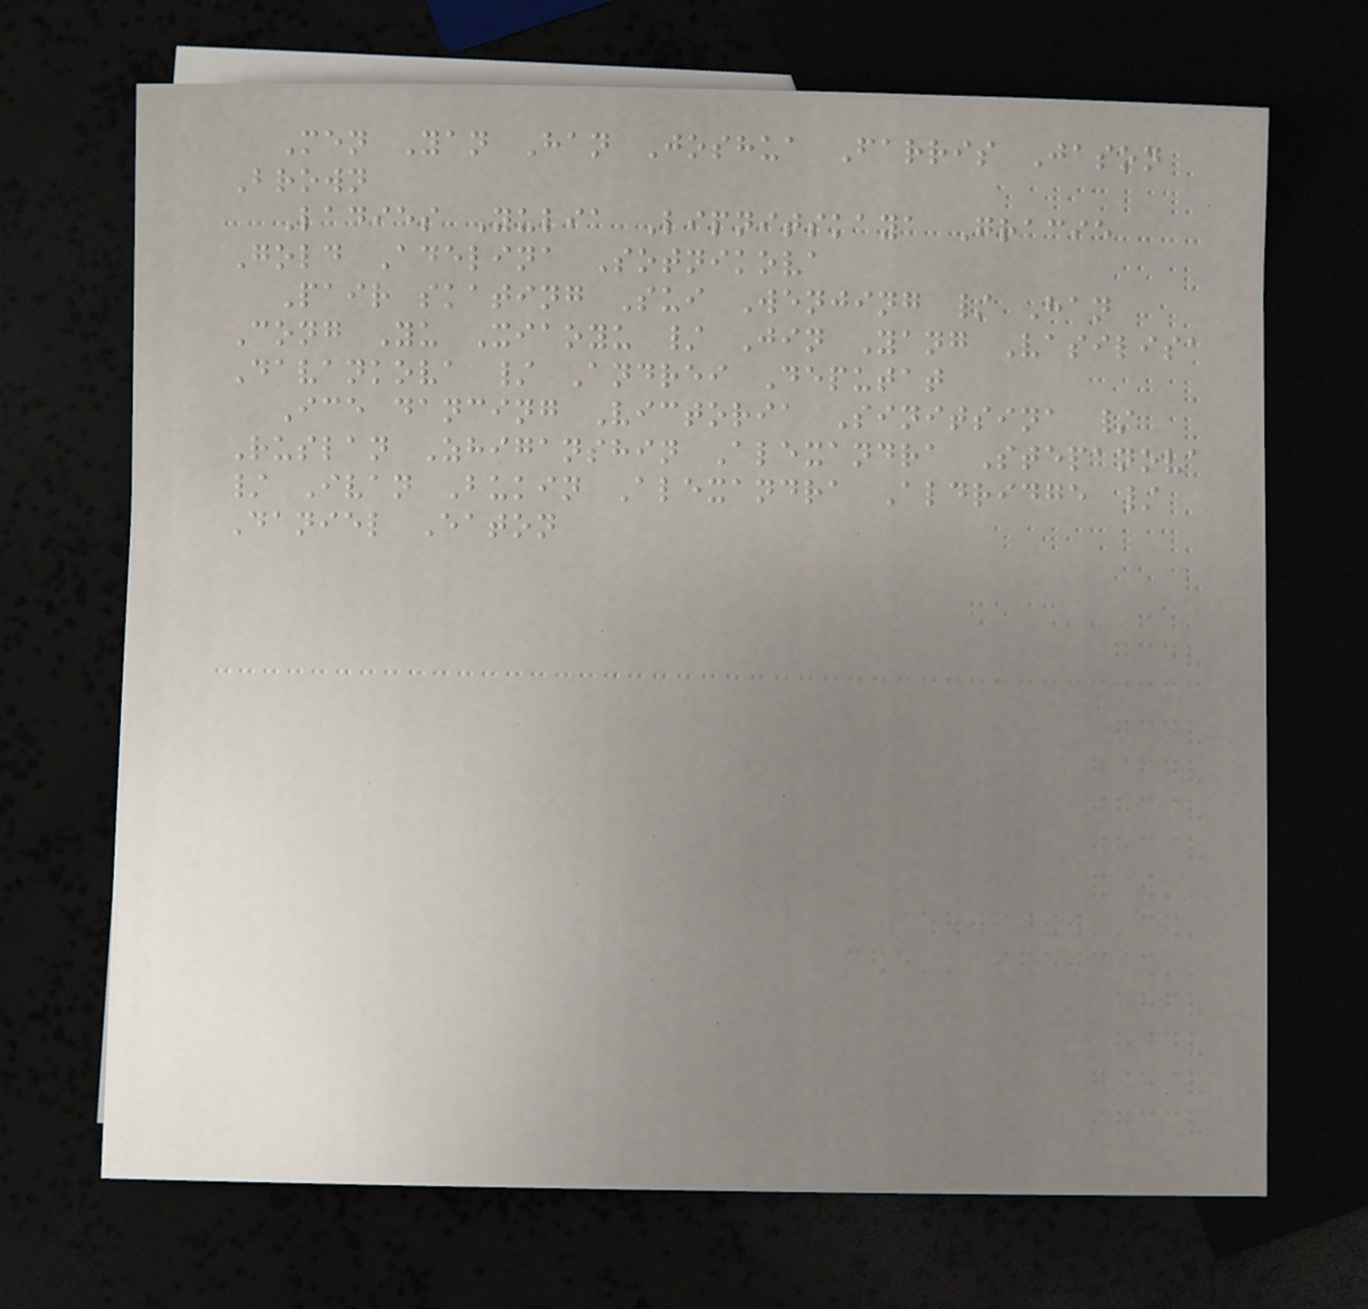Men Yan Han Joshua Farris Jason
Brown
Ladies Yulia Lipnitskaya Gracie
Gold Adelina Sotnikova
Pair skating Sui Wenjing / Han
Cong Yu Xiaoyu / Jin Yang Vasilisa
Davankova / Andrei Deputat
Ice dancing Victoria Sinitsina /
Ruslan Zhiganshin Alexandra Stepanova
/ Ivan Bukin Alexandra Aldridge /
Daniel Eaton
